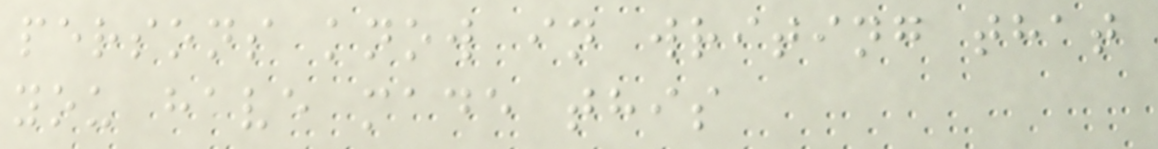persons know in writing that
you have made this
